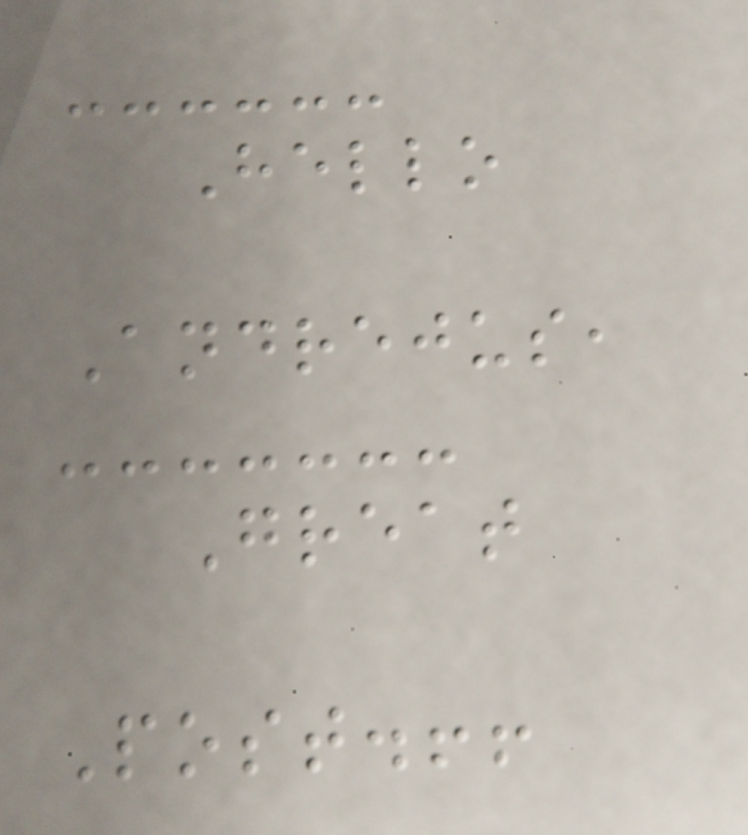Hello
Andrejus,
Great
Post.!!
